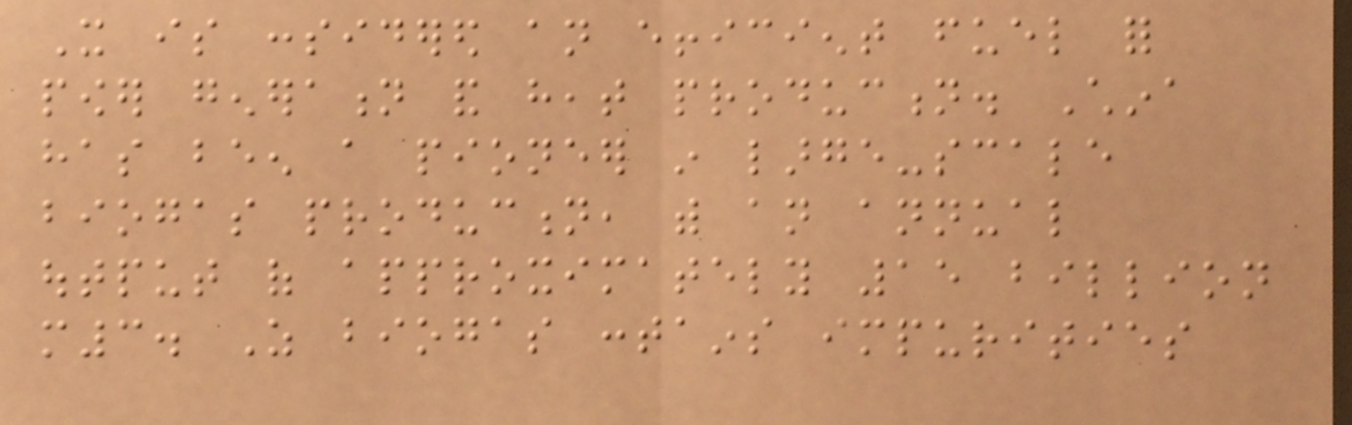It is considered an efficient fuel for
power generation and heat production. China
has been a pioneer in large-scale
biogas production, with an annual
output of approximately 15 billion
m3. As biogas contains impurities
